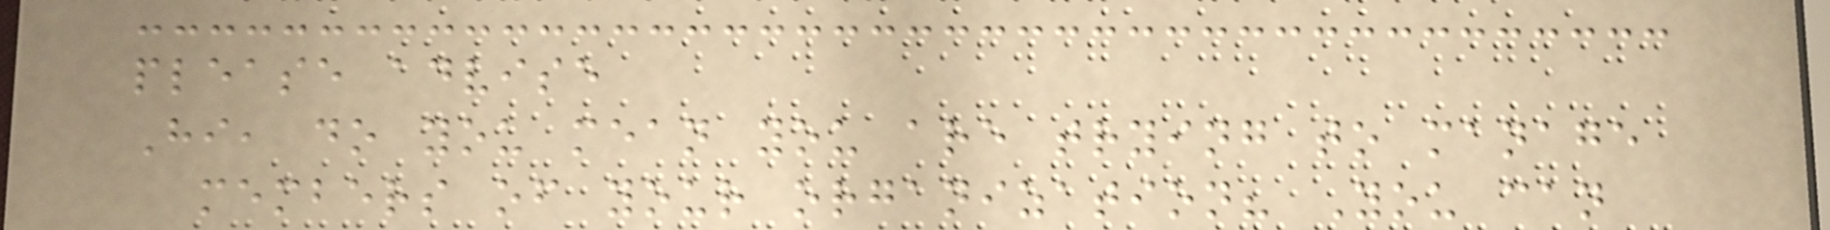please advise
Hi, do you mean you are trying to manage
members of your organization? You can
